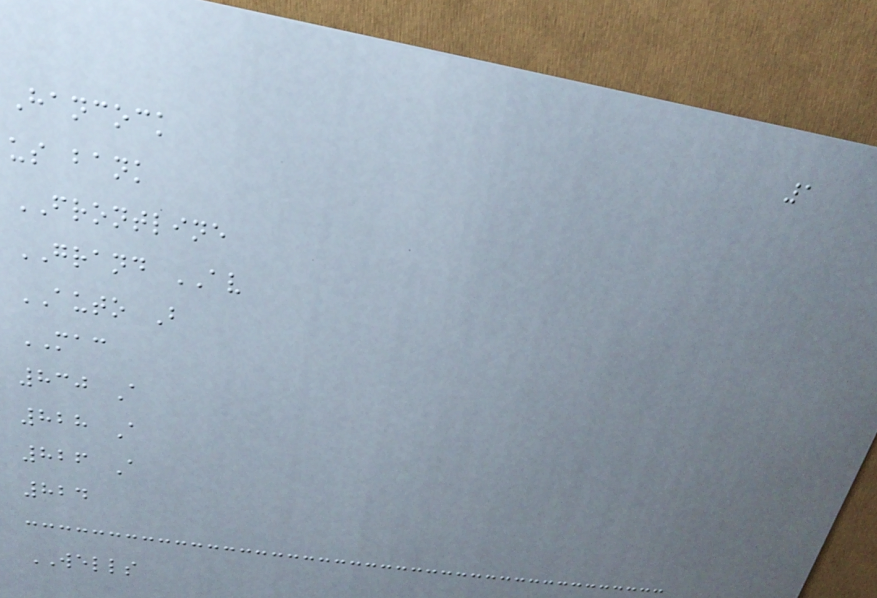1
Hancock
us bank
FRONTLINE
GRAND AV
AUTO B
MAC
830 A
828 A
826 A
824
WELLS
